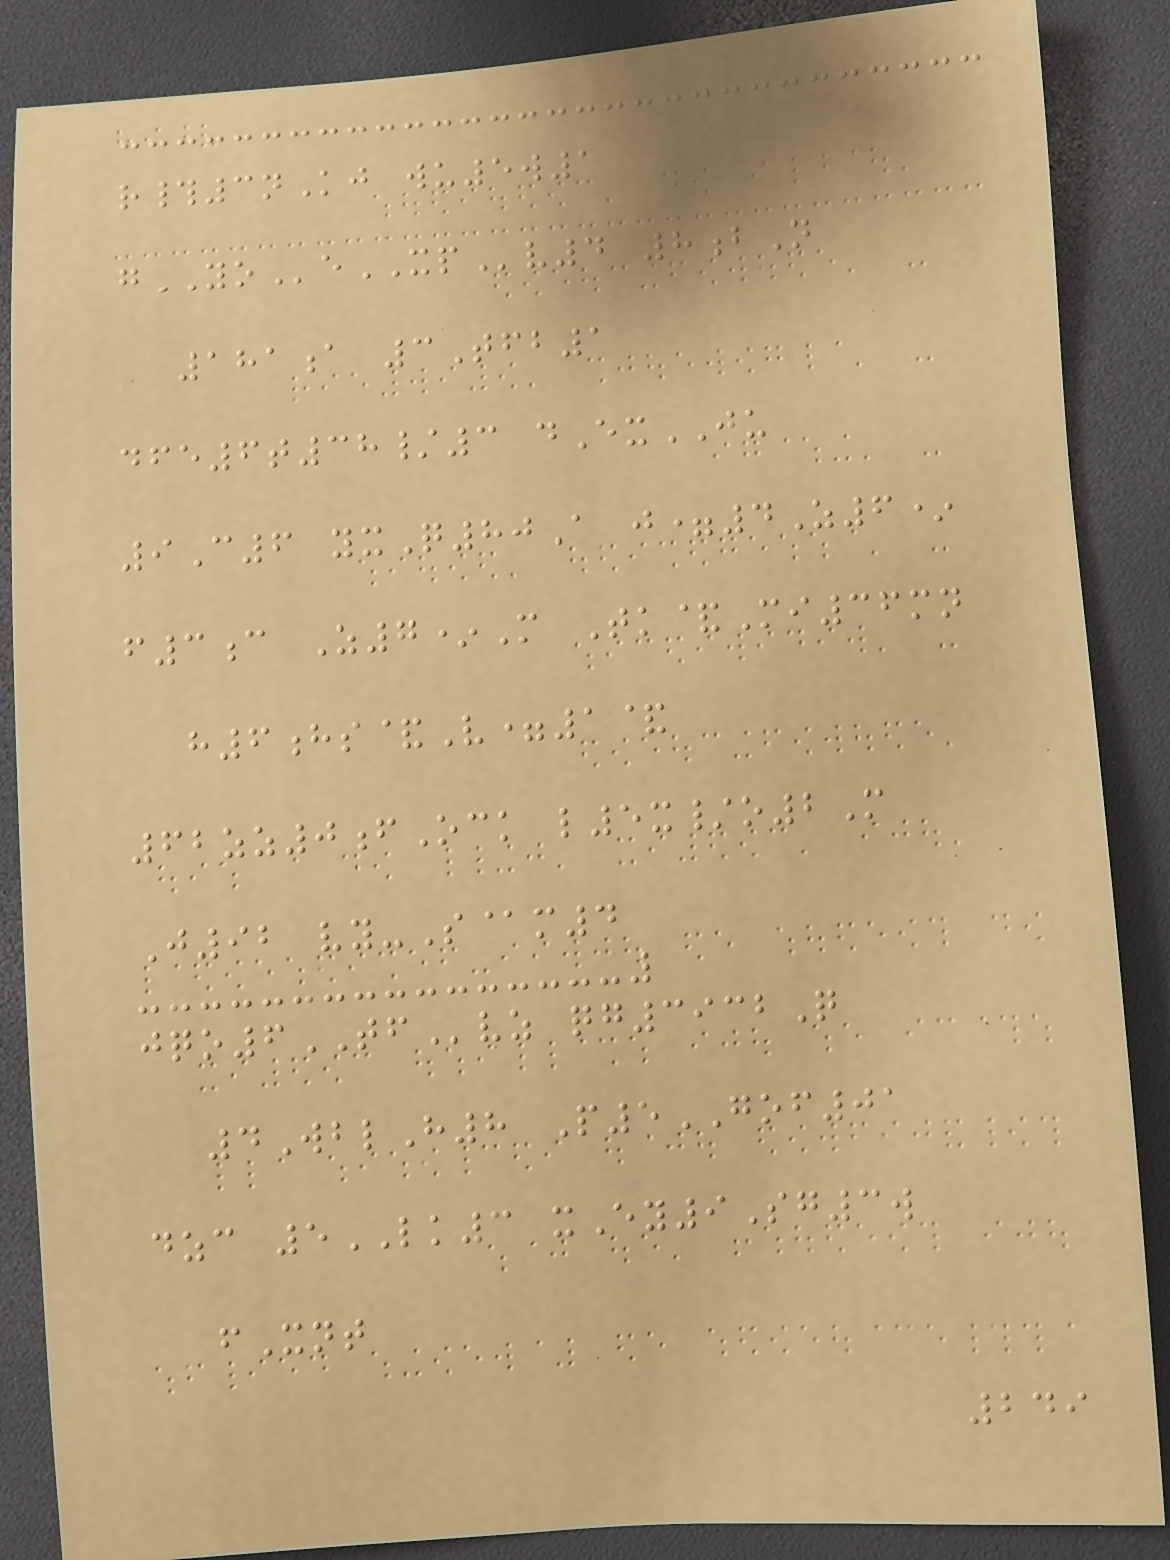r#3nKj wu5w1
gYOeXPv4 8bN
181a 3Tfb1
dfe6t38/3 dExJU
9C6 yxQ80A j=4Z6*
f3c Z7*M Tk&Mi36mn
h6hs&V=1&
62zz0fOck l5x/o2M
J92 vy-S@m4
jqo6TFvz qg3932Q
4WblH8 P5GOF01
dzc 5LK3 xEy9Sg3w
fXnt
249
